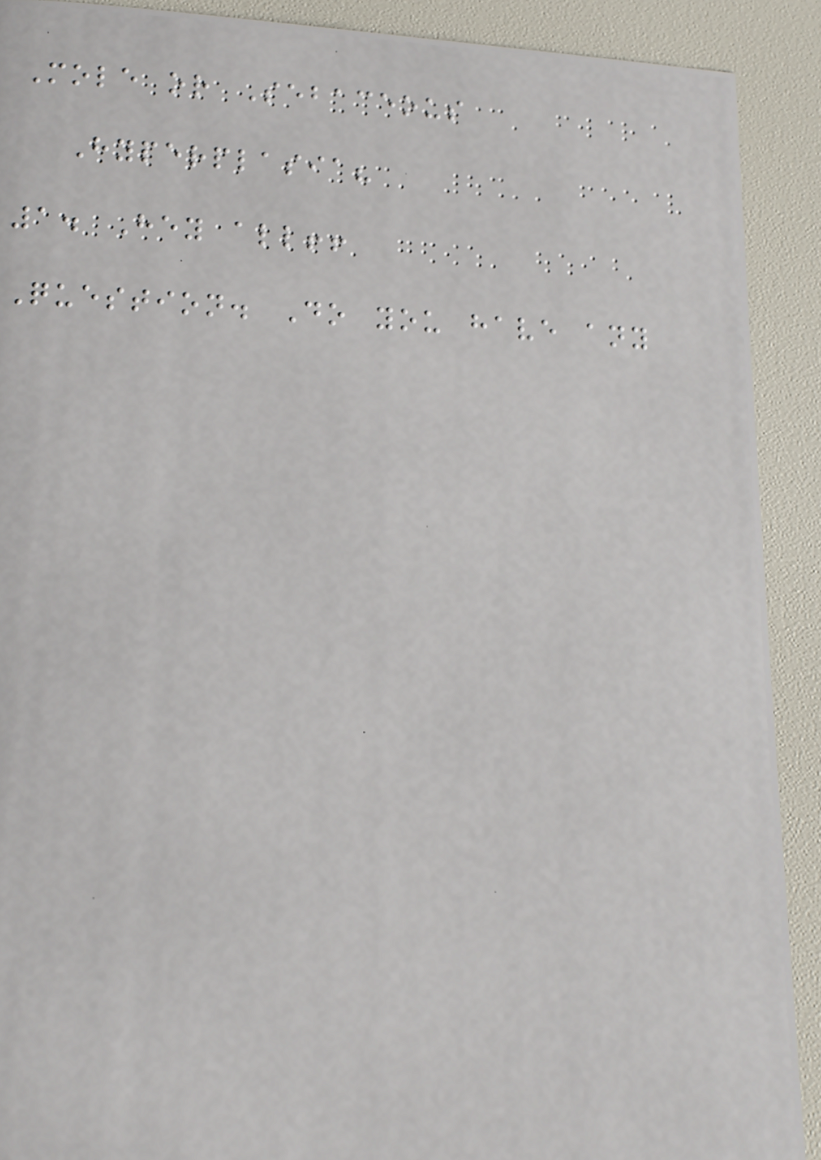Mole or Sebaceous
Hyperplasia?
1. Hey all!!
Question. Do you have any
